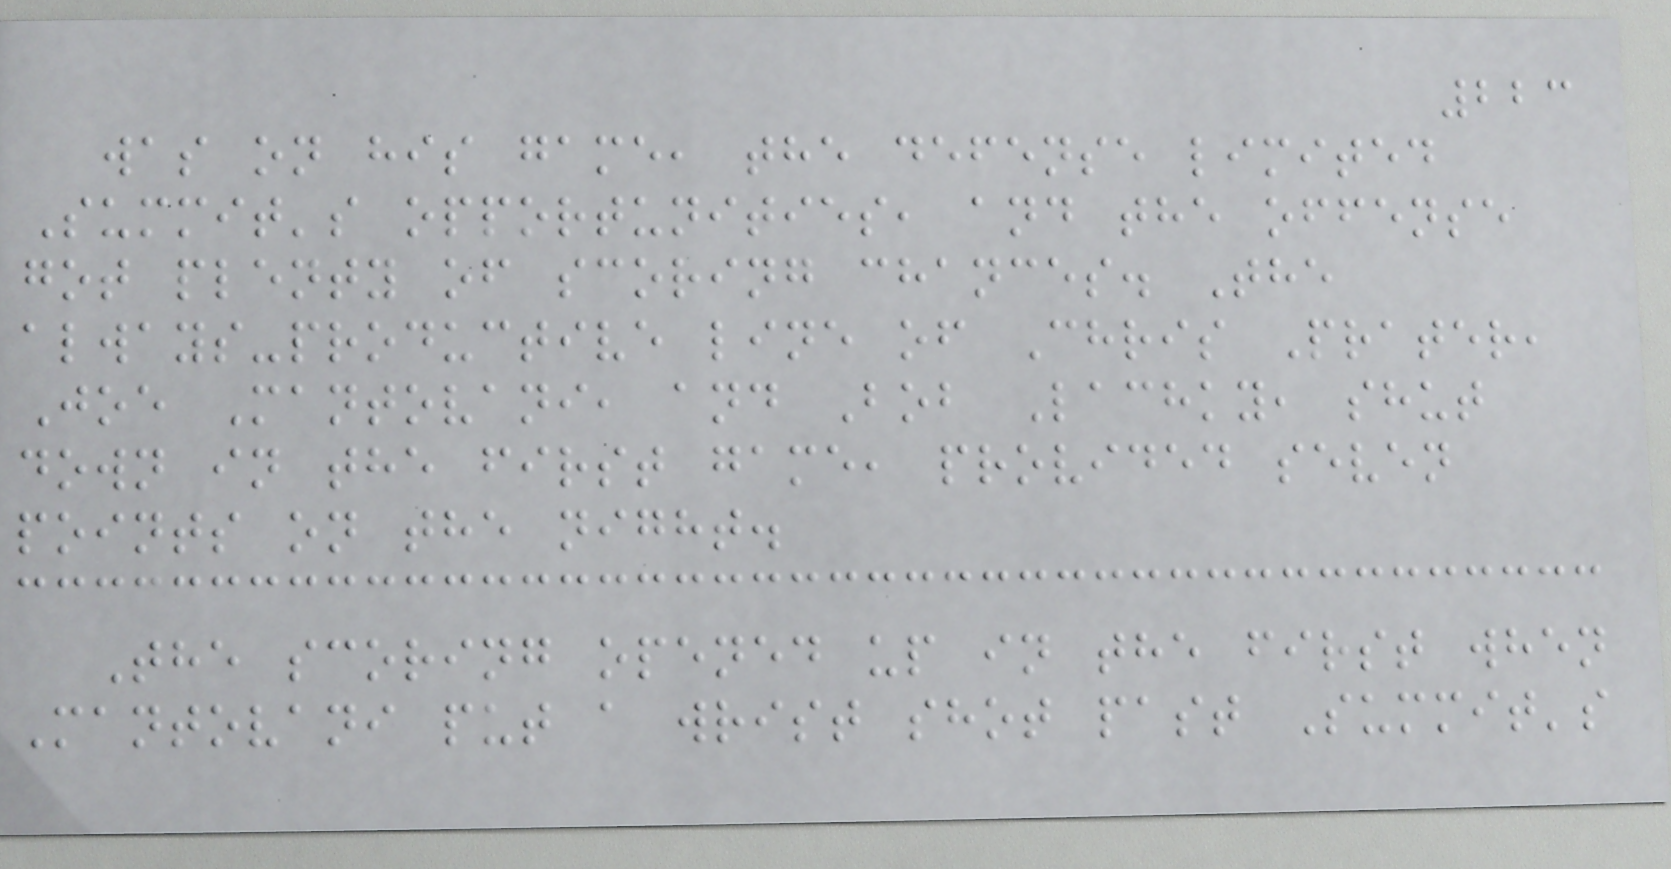223
was on his game, the defense limited
Summit's opportunities, and the offense
got plenty of scoring chances. The
always-productive line of Chris Prater,
Joe Mantovani, and Bob Lachky, shut
down in the first game, provided seven
points on the night.
The scoring opened up in the first when
Mantovani put a wrist shot past Summit's
